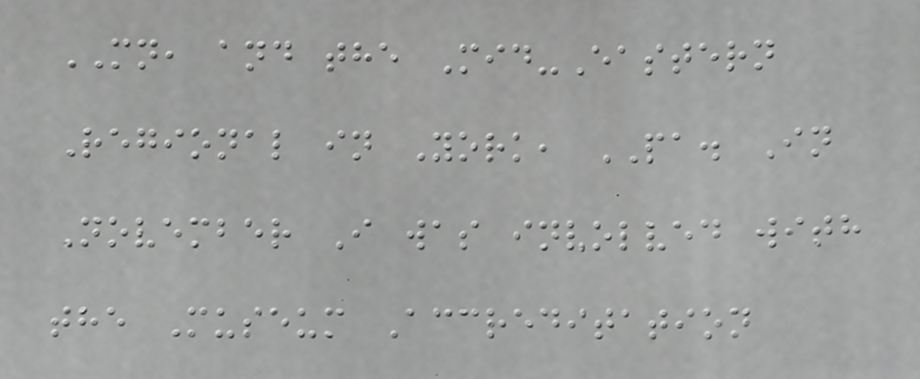MN, and the Mid-Eastern
Regional in York, PA. In
November I was involved with
the Museum Accreditation
